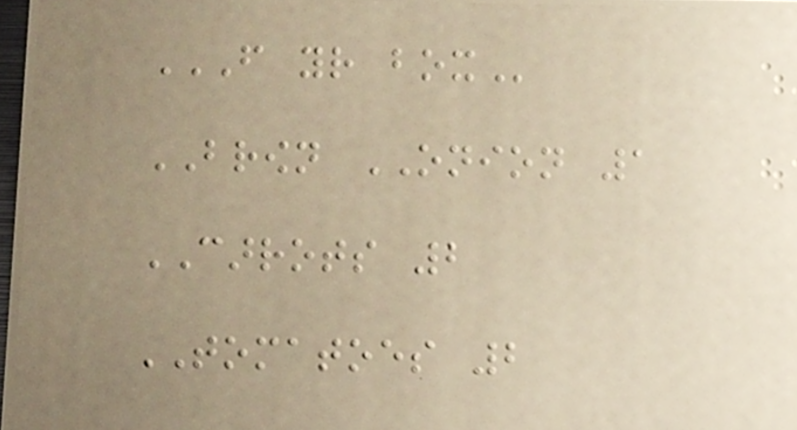FROM YOUR BOX
BROWN ONION 1
CARROTS 2
TOMATOES 2
